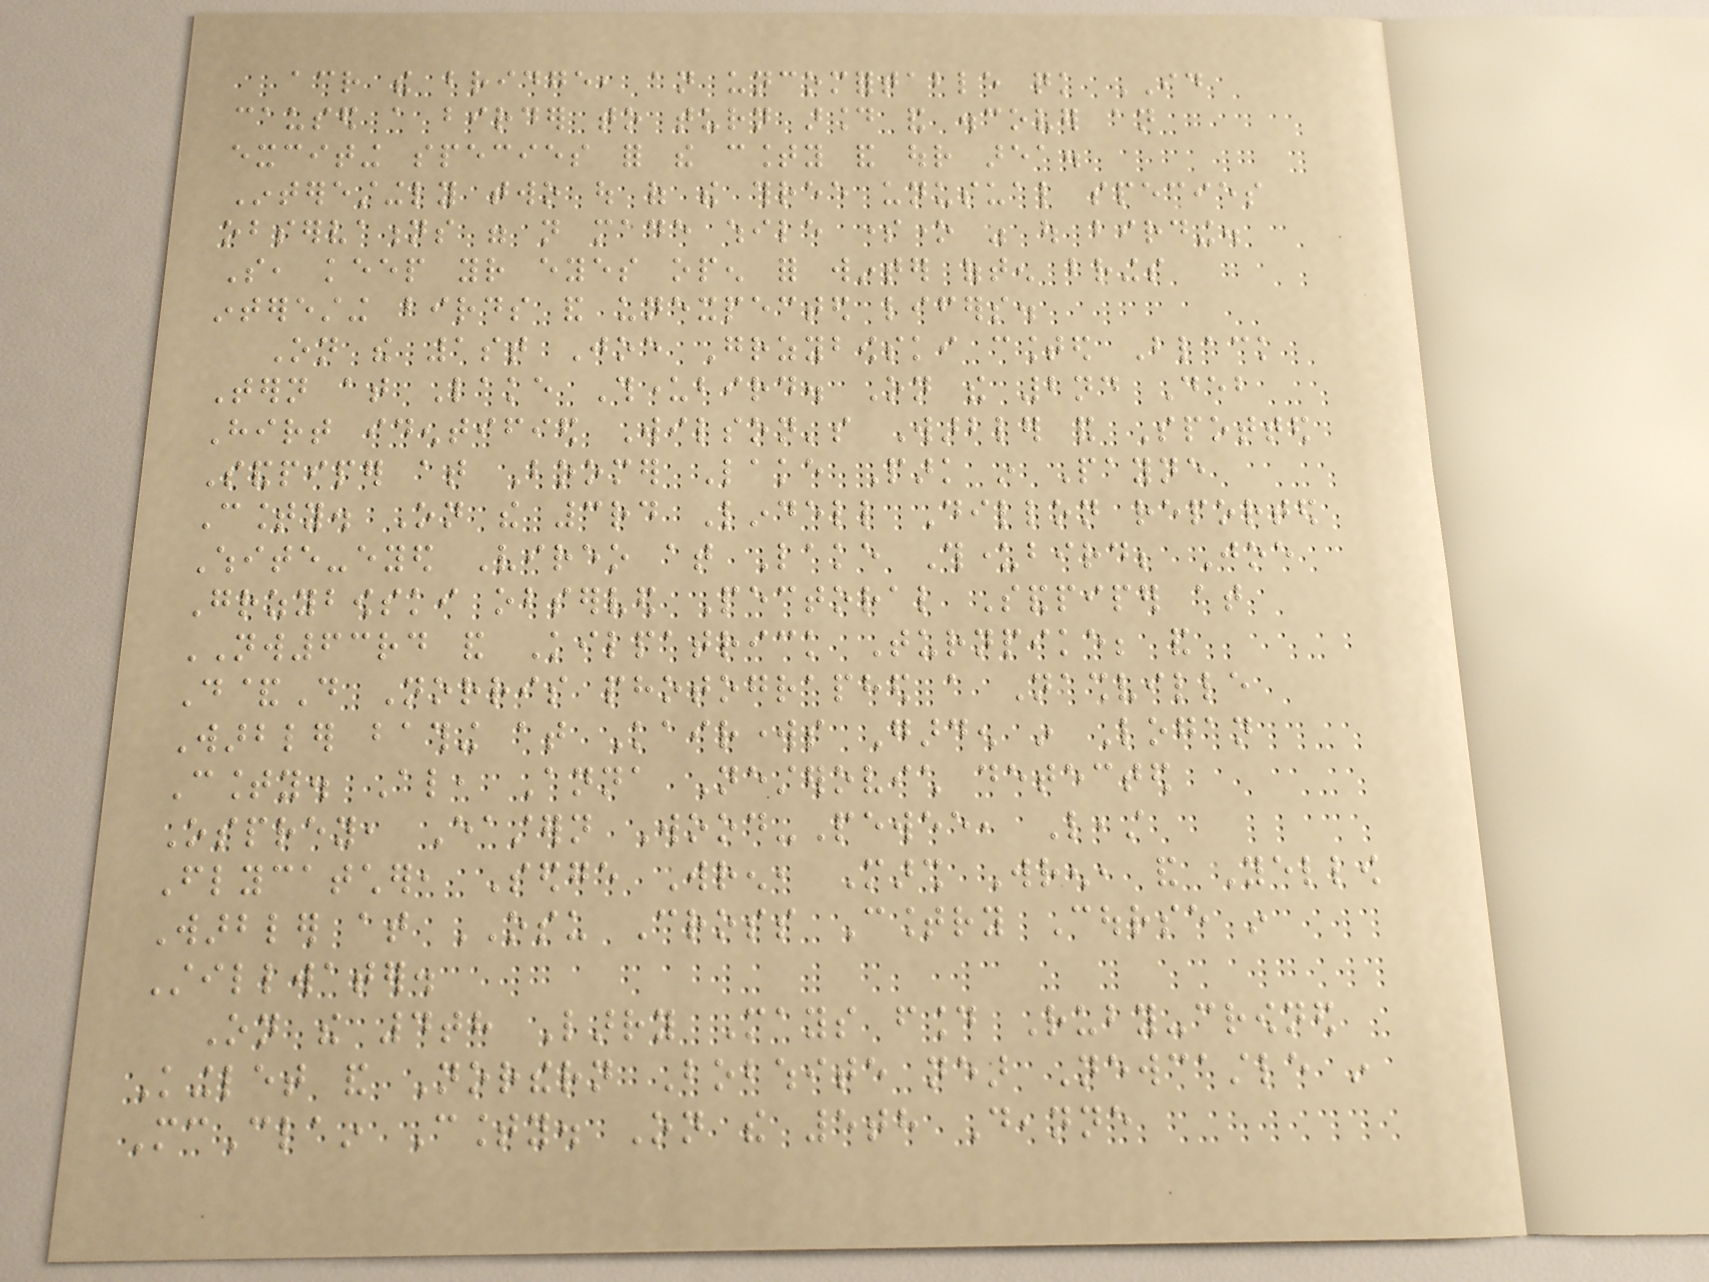across the bridge, an uncomfortable quick ID
caused a birder to turn around and discover an
exciting species for the county and our area.
Interestingly two out of the three unusual species
observations were not made while someone was out birding.
So, keep your eyes open for winter often brings
interesting birds and unexpected lifers.
On the 1st Joe Grzybowski counted Black
Tern at Lake Thunderbird. On the 2nd Deb
Hirt identified Wilson's Warbler and Spotted
Sandpiper at Boomer Lake Park in Payne
County. On the 3rd Lindell Dillon reported
White-eyed Vireo at Lake Thunderbird; Joe
Grzybowski observed Pectoral Sandpiper at
NW63rd and Kilpatrick Turnpike; and
D&D Norris photographed a Nashville
Warbler bathing at Kairworks Garden in Logan
County. Also, Anna Nesterovich detected
Osprey, Eastern Wood-Pewee, Least
Flycatcher, Sedge Wren, Marsh Wren, and Yellow
Warbler at OSU Cross Country Course in
Stillwater.
On the 4th Larry Mays found Ruby-crowned
Kinglet and Northern Bobwhite near Newcastle in
McClain County. On the 5th Deanne
